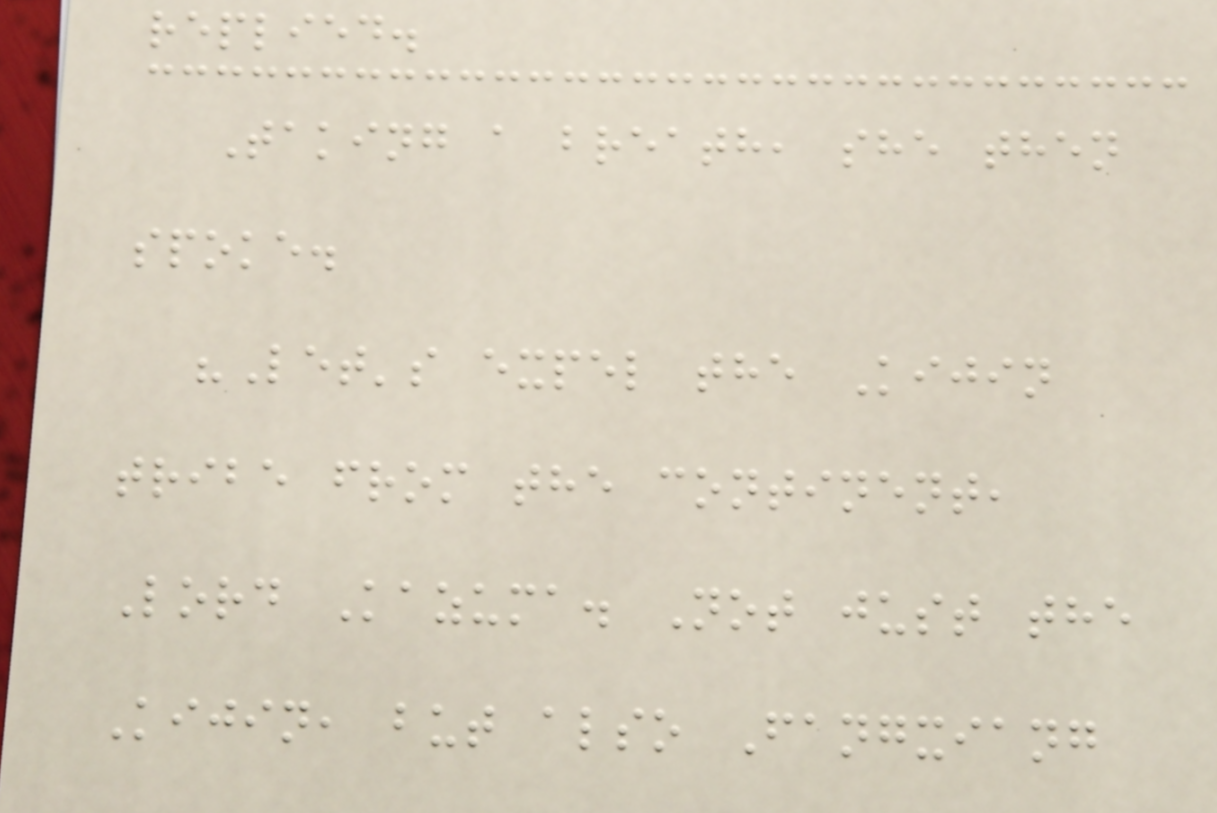replied.
Taking a breath, she then
spoke.
"Let's expel the Kijin
tribe from the continent,
Lord Kazuma. Not just the
Kijin, but also Fangxiang
